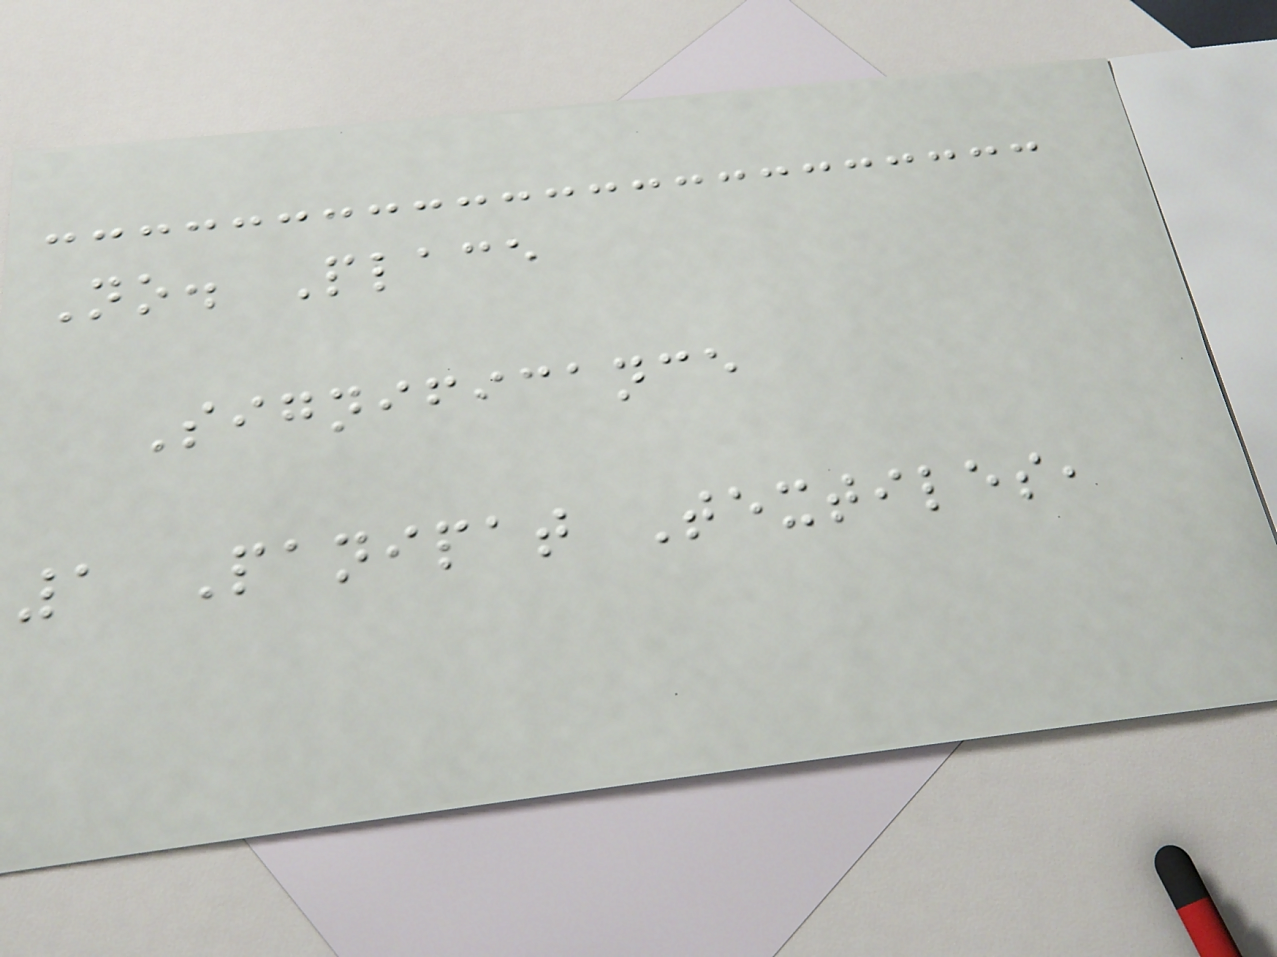No. Place
Significance
1 Panipat Textiles,
